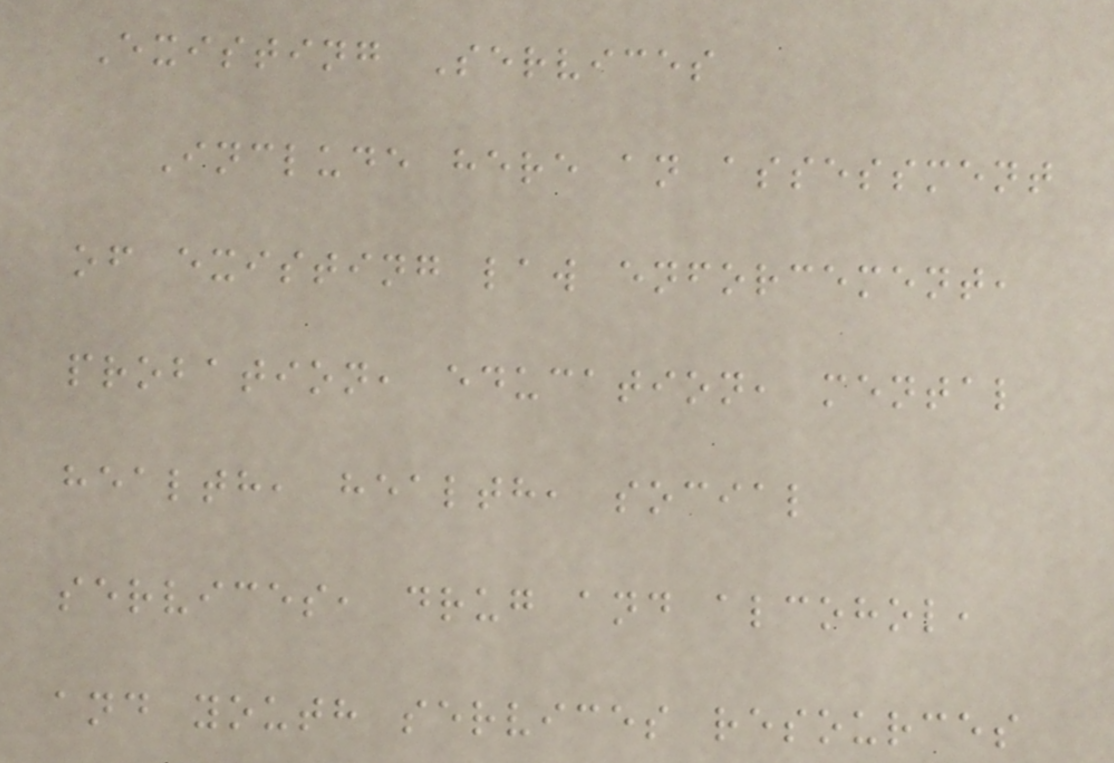Existing Services
Include here an assessment
of existing law enforcement,
probation, education, mental
health, health, social
services, drug and alcohol,
and youth services resources
